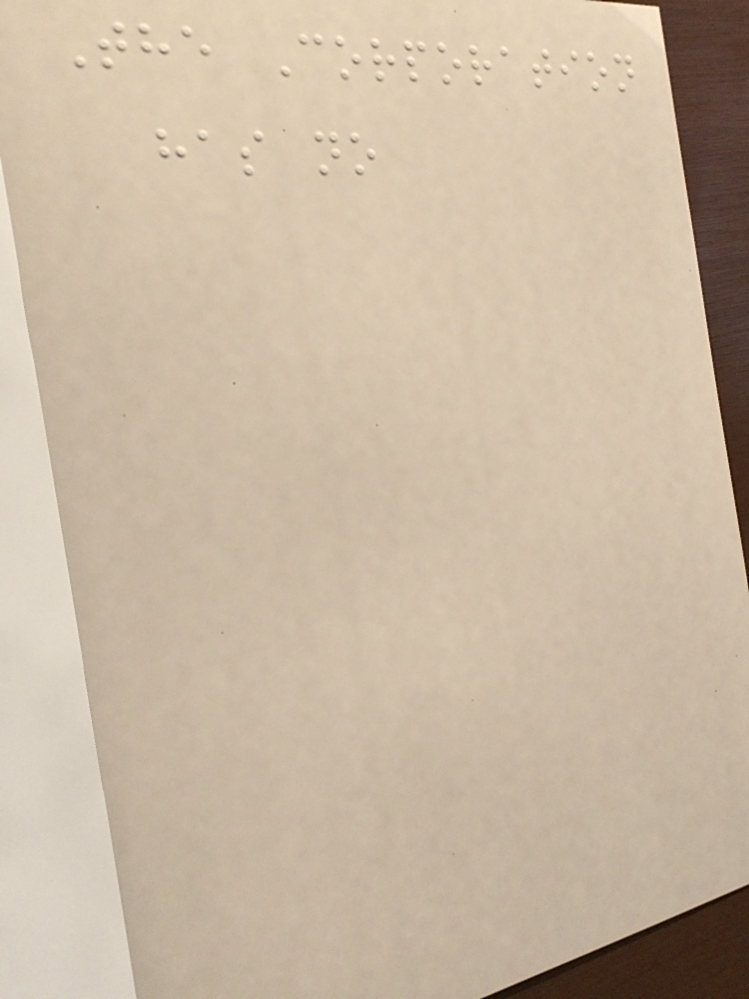The Corporation
has no
